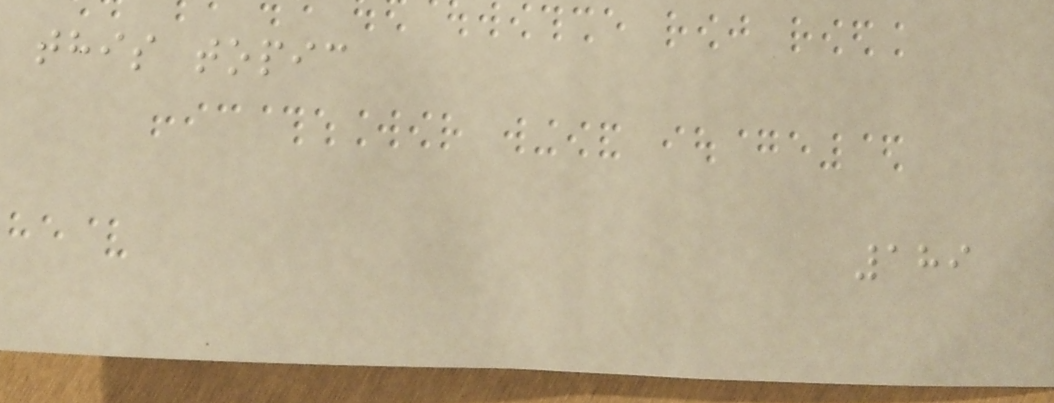this topic
189
